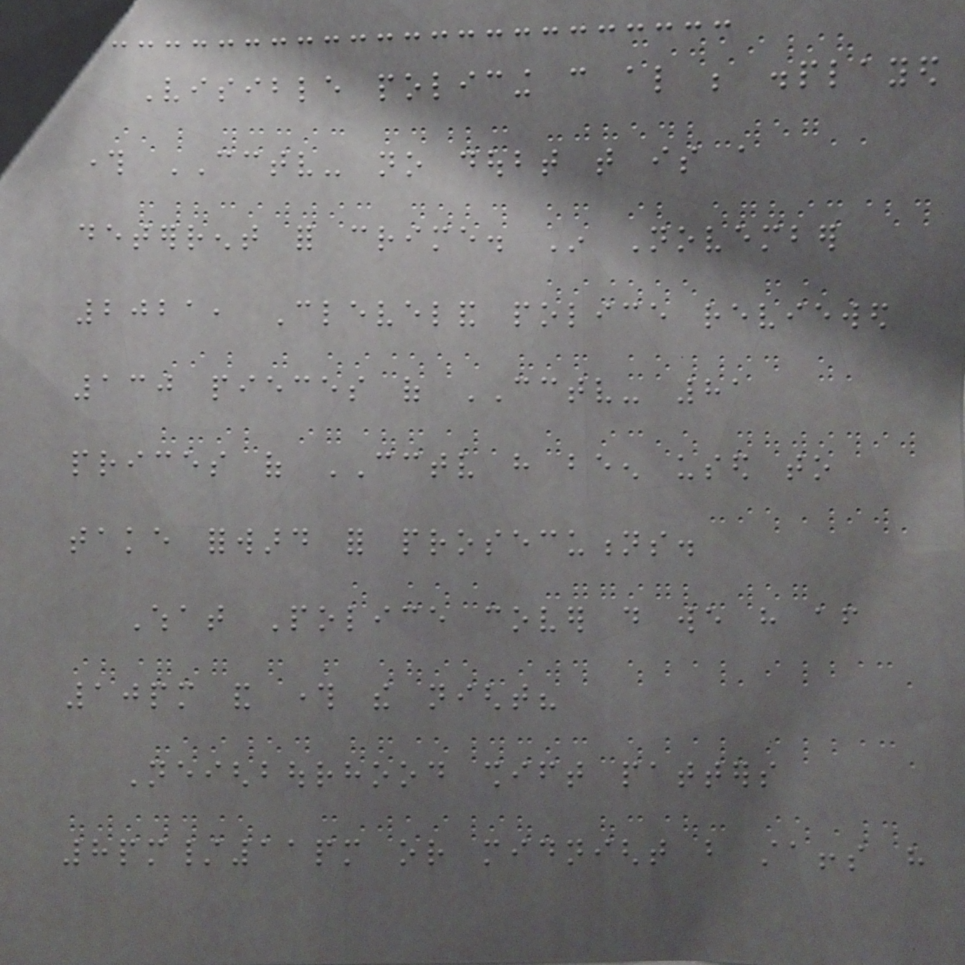Visible policing can also be displayed
through CCTV- no doubt that is a
deterrent for crime. In November
2021, Cleveland police reviewed
130 pieces of CCTV- 81
prices of CCTV have been used to
take forward for prosecutions.
What Police cover do we have after
10pm and through the night?
Neighbourhood shift patters
8pm/11pm or midnight but staffs have
